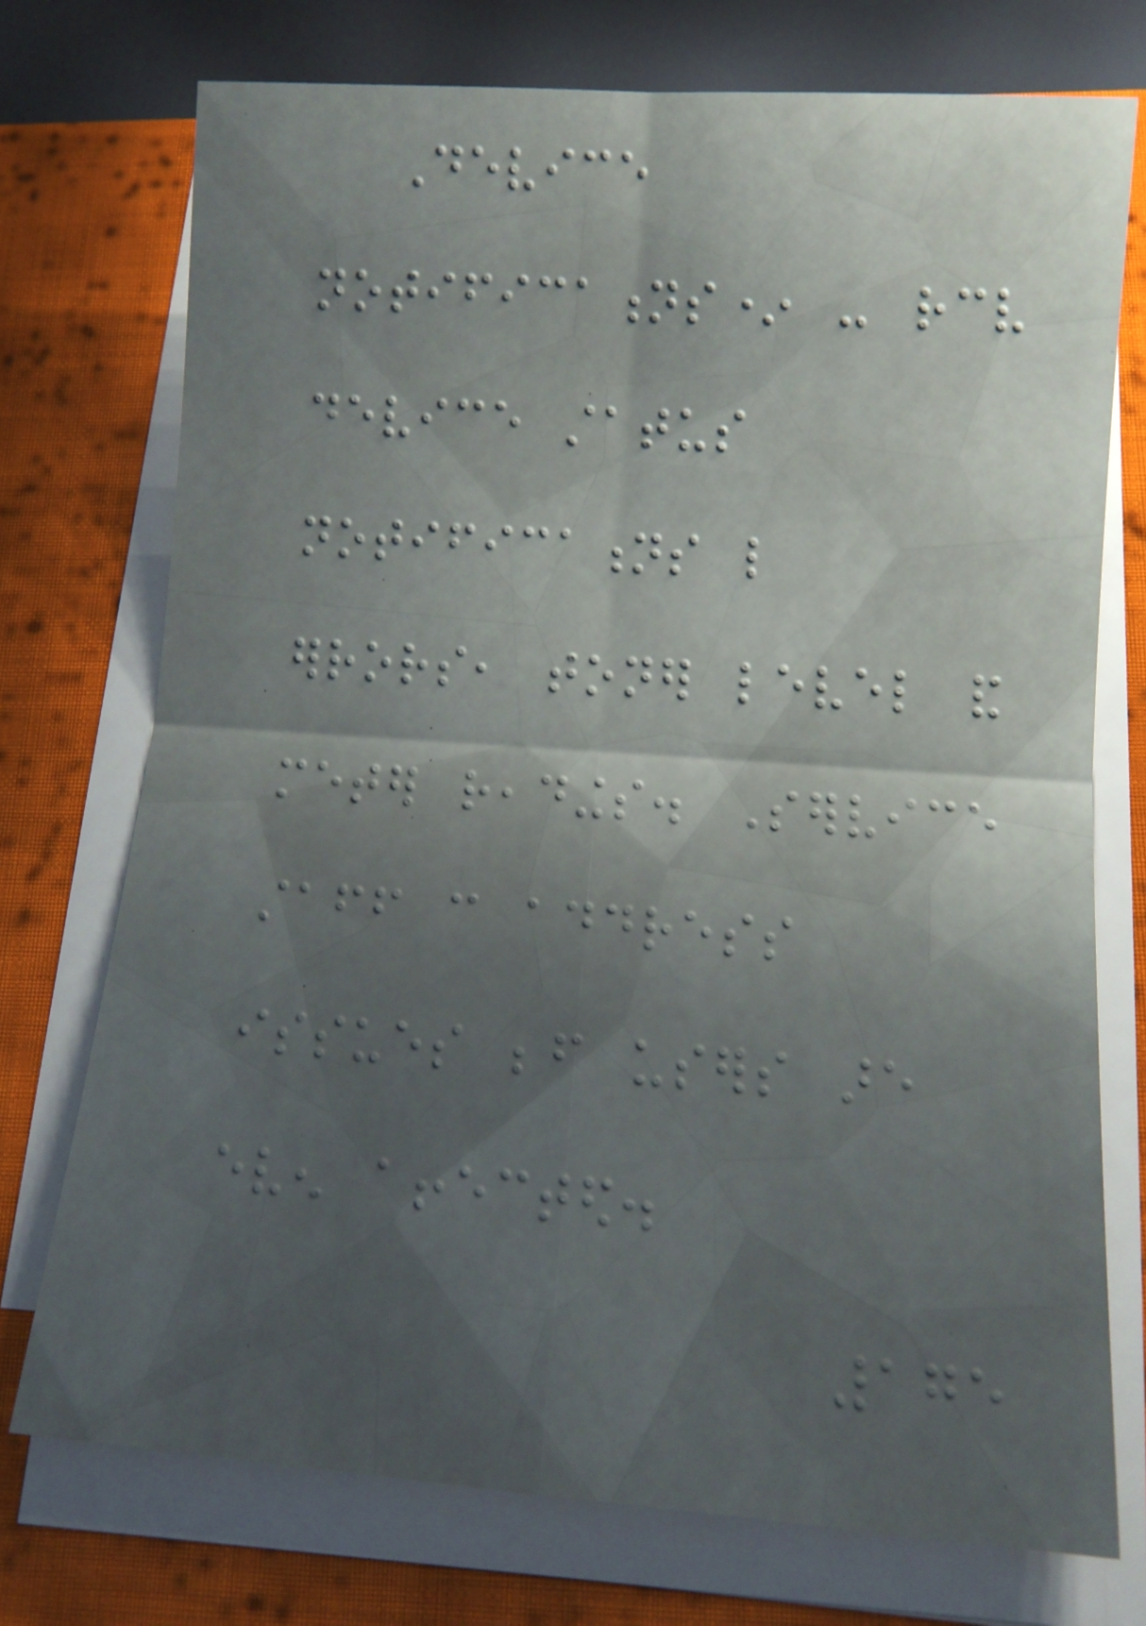Device
notifications* - receive
device status
notifications like
errors, toner level and
meter readings. Service
staff can address
issues before users are
even affected.
175
